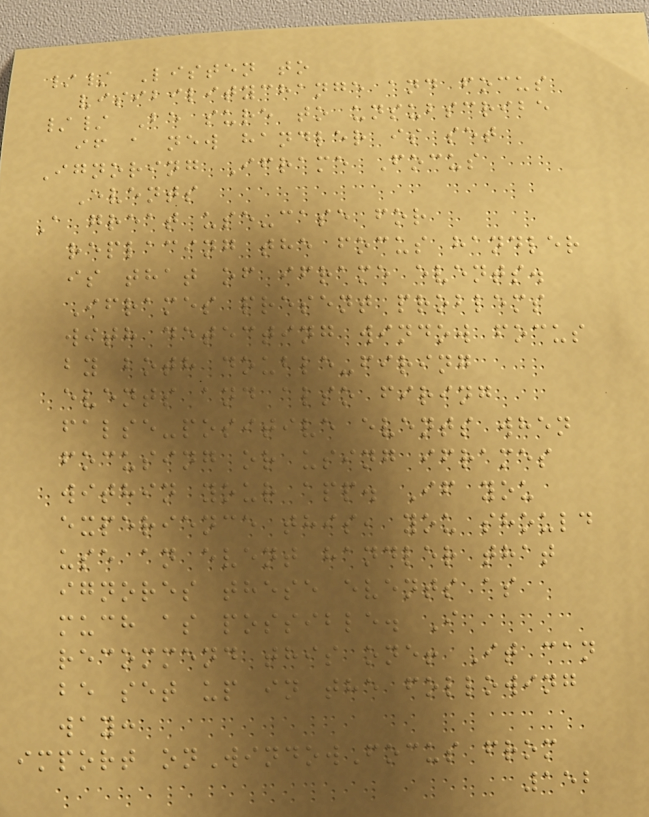// Listen to
visibilitychange and focus
// Be sure to unsubscribe
if a new handler is set
Ignoring Iframe Focus
Events
A great use-case for
replacing the focus handler
is that of iframe events.
Iframes present problems
with detecting window focus
by both double-firing
events and also firing
false-positive events when
focusing or using iframes
within your app. If you
experience this, you should
use an event handler that
ignores these events as
much as possible. I
recommend this one! It can
be set up in the following
way:
import onWindowFocus from
152
